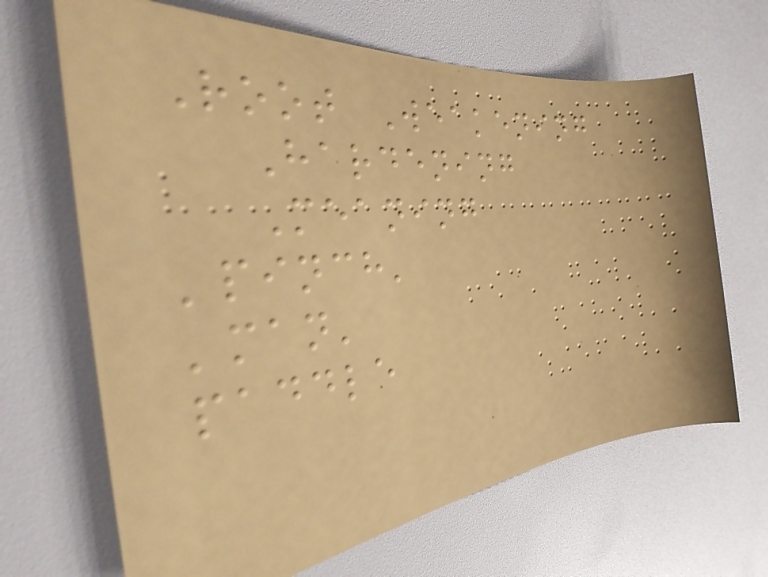Root Weakening
Hardening
Meaning
'pinch'
'man'
paddle
